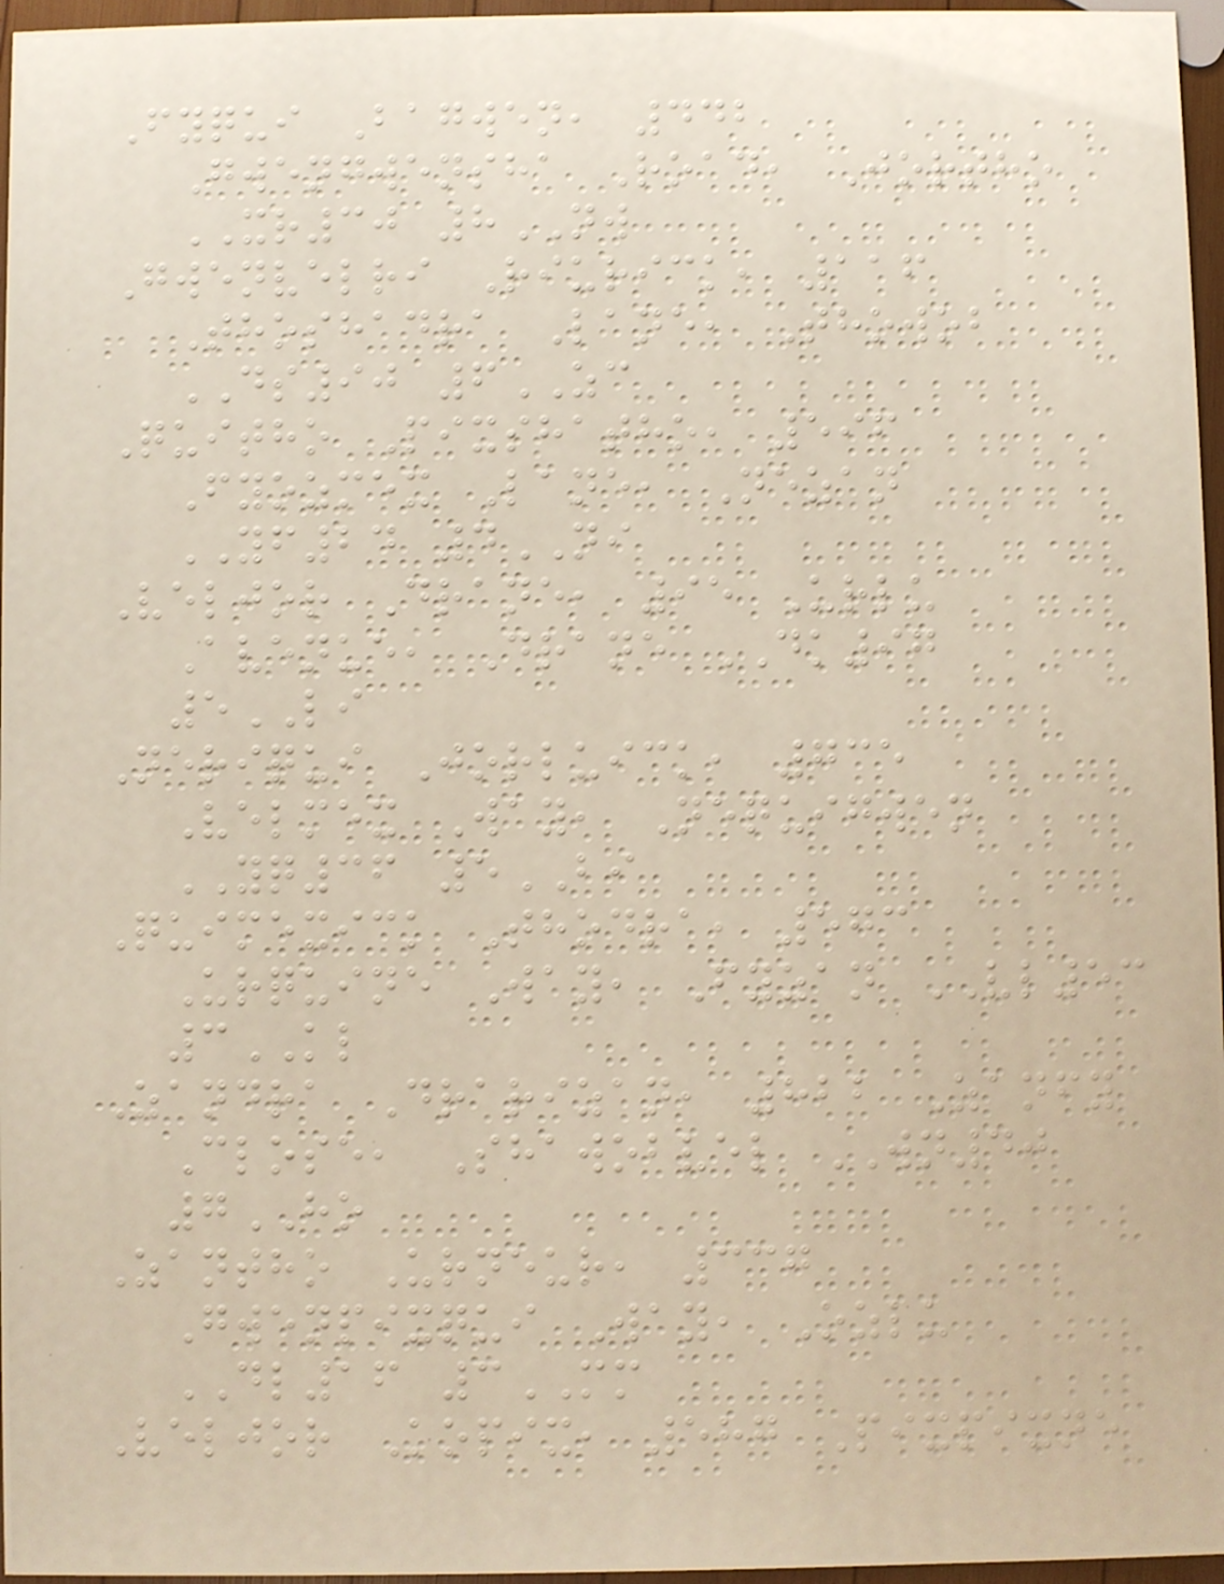Fyqui Bagwen, 442
Gwengwensha Road, Jortho
XR30 8NW
Gwenvelri Riurick, 116
Thoshadra Lane, Thowob
DS90 6ZC
Quitho Pixshatho, 596
Fyozmex Lane, Nezan
YF24 4NI
Veljor Drane, 95 Urlu
Avenue, Drane DK97
5LI
Neriqui Jorluick, 735
Velmex Way, Nequigwen
YQ36 5BI
Quimexick Thodra, 573
Urquine Way, Fyzan VL53
3KL
Zandra Drarizan, 822 Zanfy
Close, Shawobvel WN40
7HO
Zantho Urneur, 337
Gwenpixqui Way, Ozlu
DL16 3MM
Veljor Kopix, 587 Pixpixne
